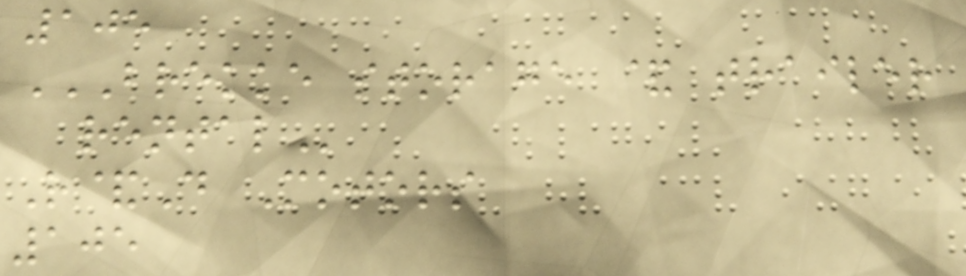105
BREKKE STORAGE & TRAILER
RENTAL
R&D Motors
105
